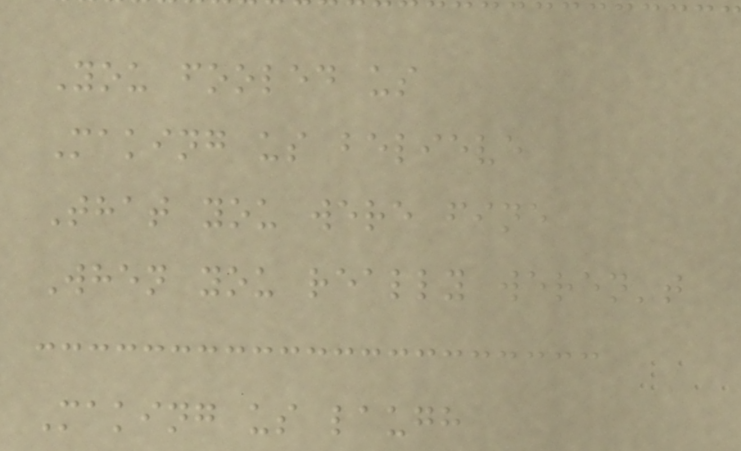You fooled us
Making us believe
That you were fine
When you really weren't
Making us laugh
